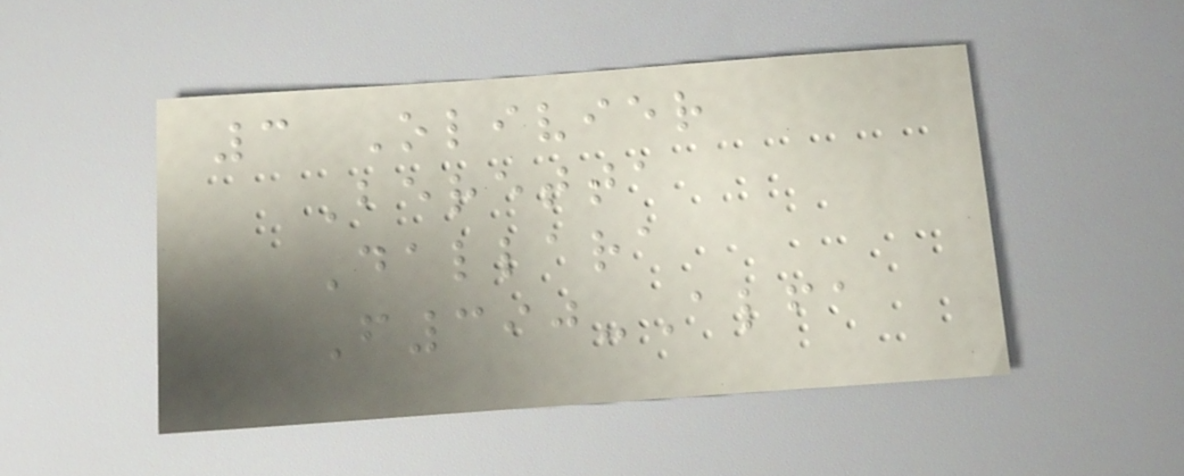3 Olivier
Beretta
Dallara
F390-Alfa
